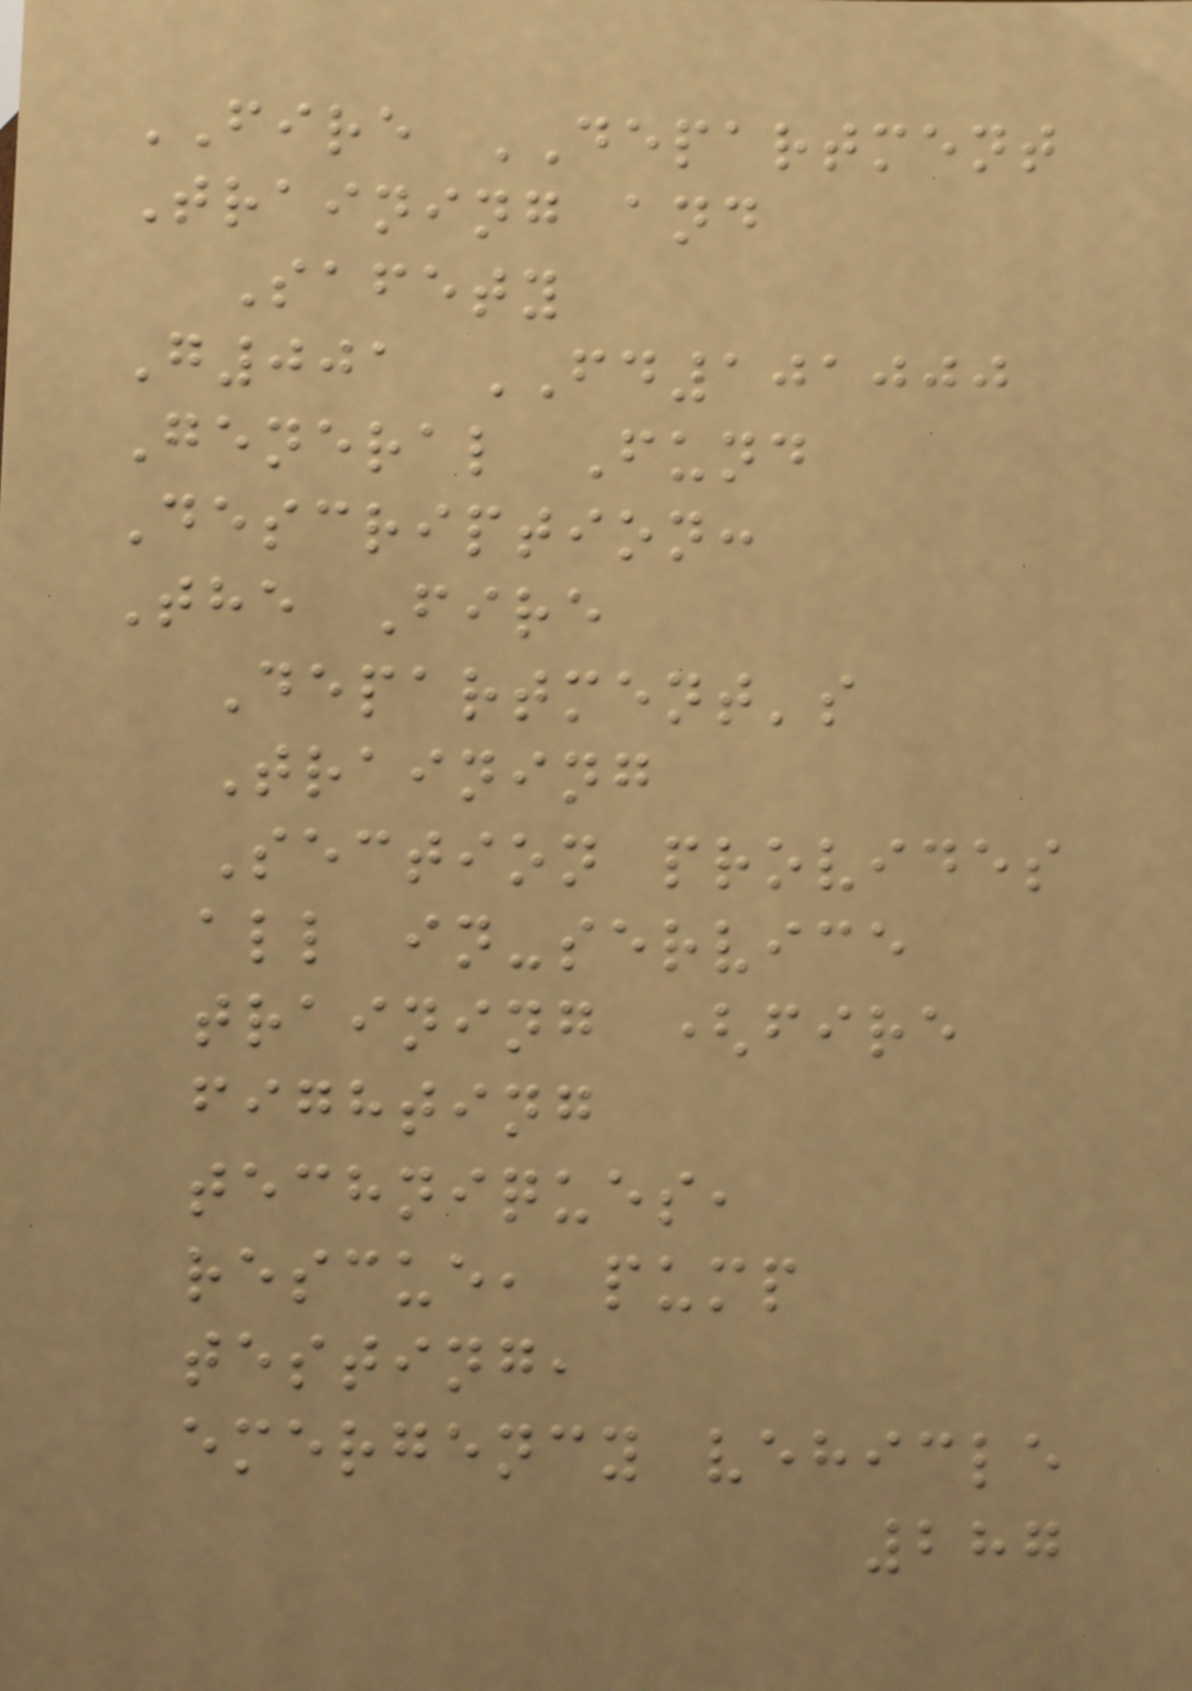FIRE DEPARTMENT
Training and
Safety
G001 FD101000
General Fund
Description:
The Fire
Department's
Training
Section provides
all in-service
training (fire
fighting
techniques,
rescue, pump
testing,
emergency vehicle
287
